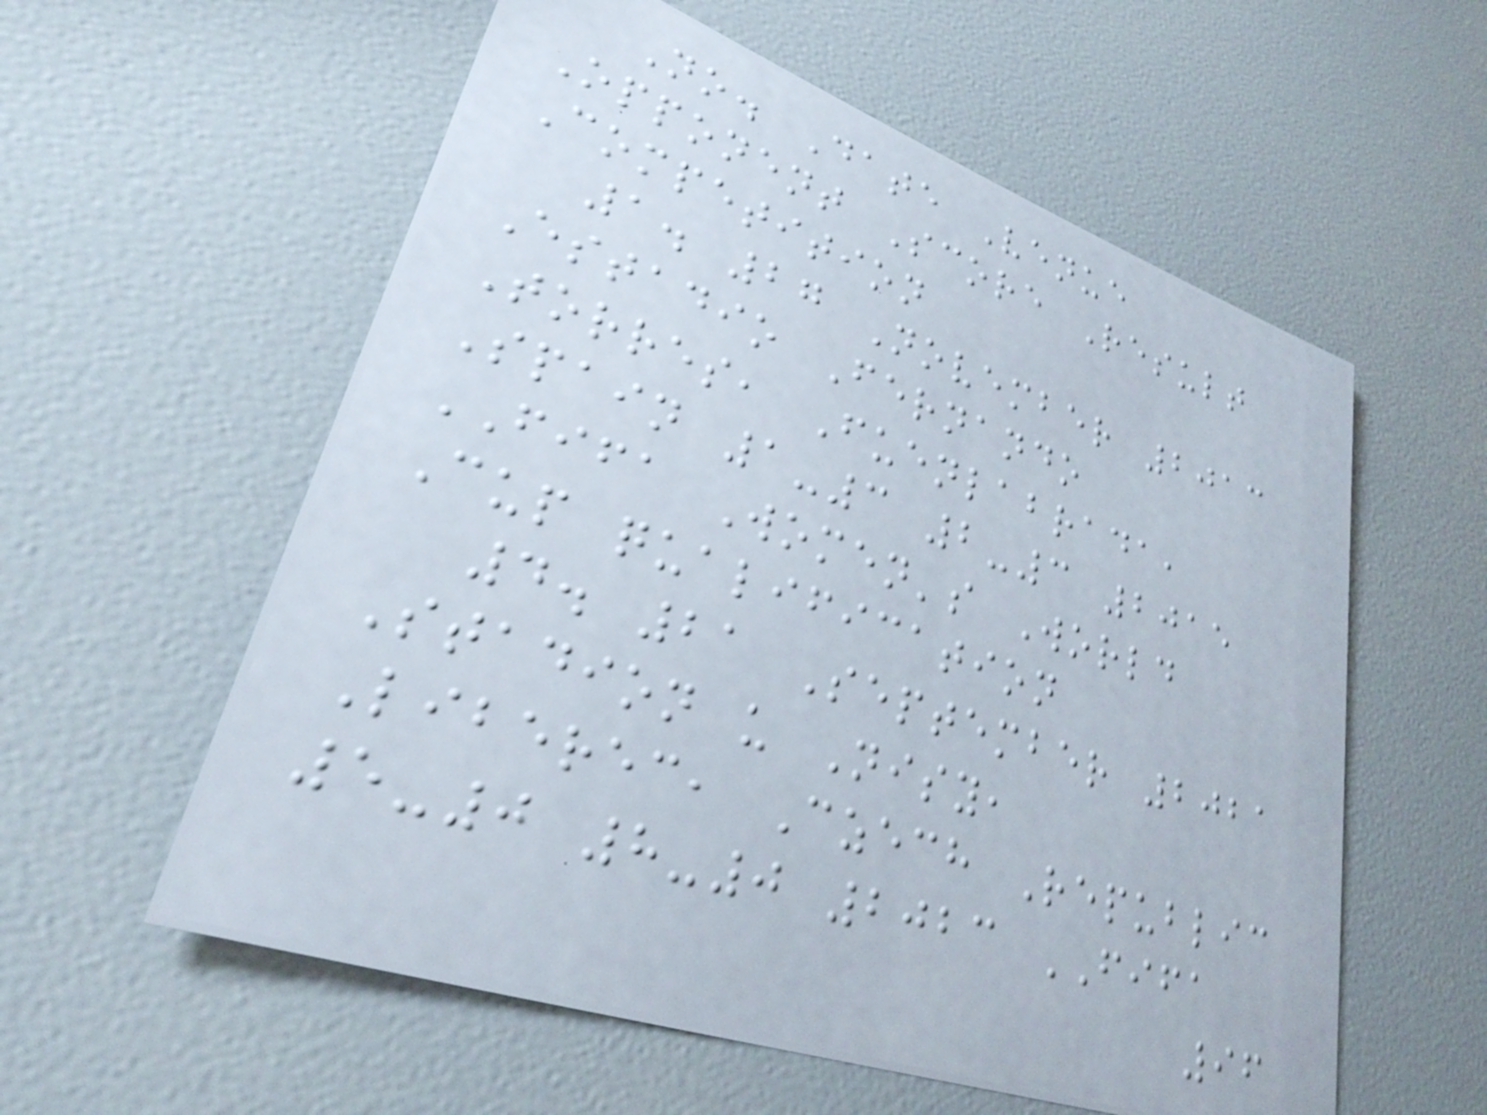No. Date Venue
Opponent Score Result
Competition
1. 27 November 2013
Estadio Fernando
Torres, Fuenlabrada,
Spain 1-3 2-3 2015
FIFA Women's World
Cup qualification
4. 21 September 2021
Stadion u Nisy,
Liberec, Czech Republic
5-0 8-0 2023 FIFA
96
